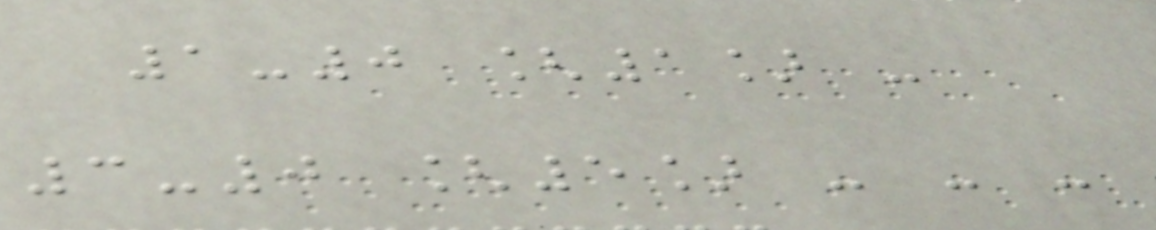1-0 [1] -
3-0 [5] - - -
